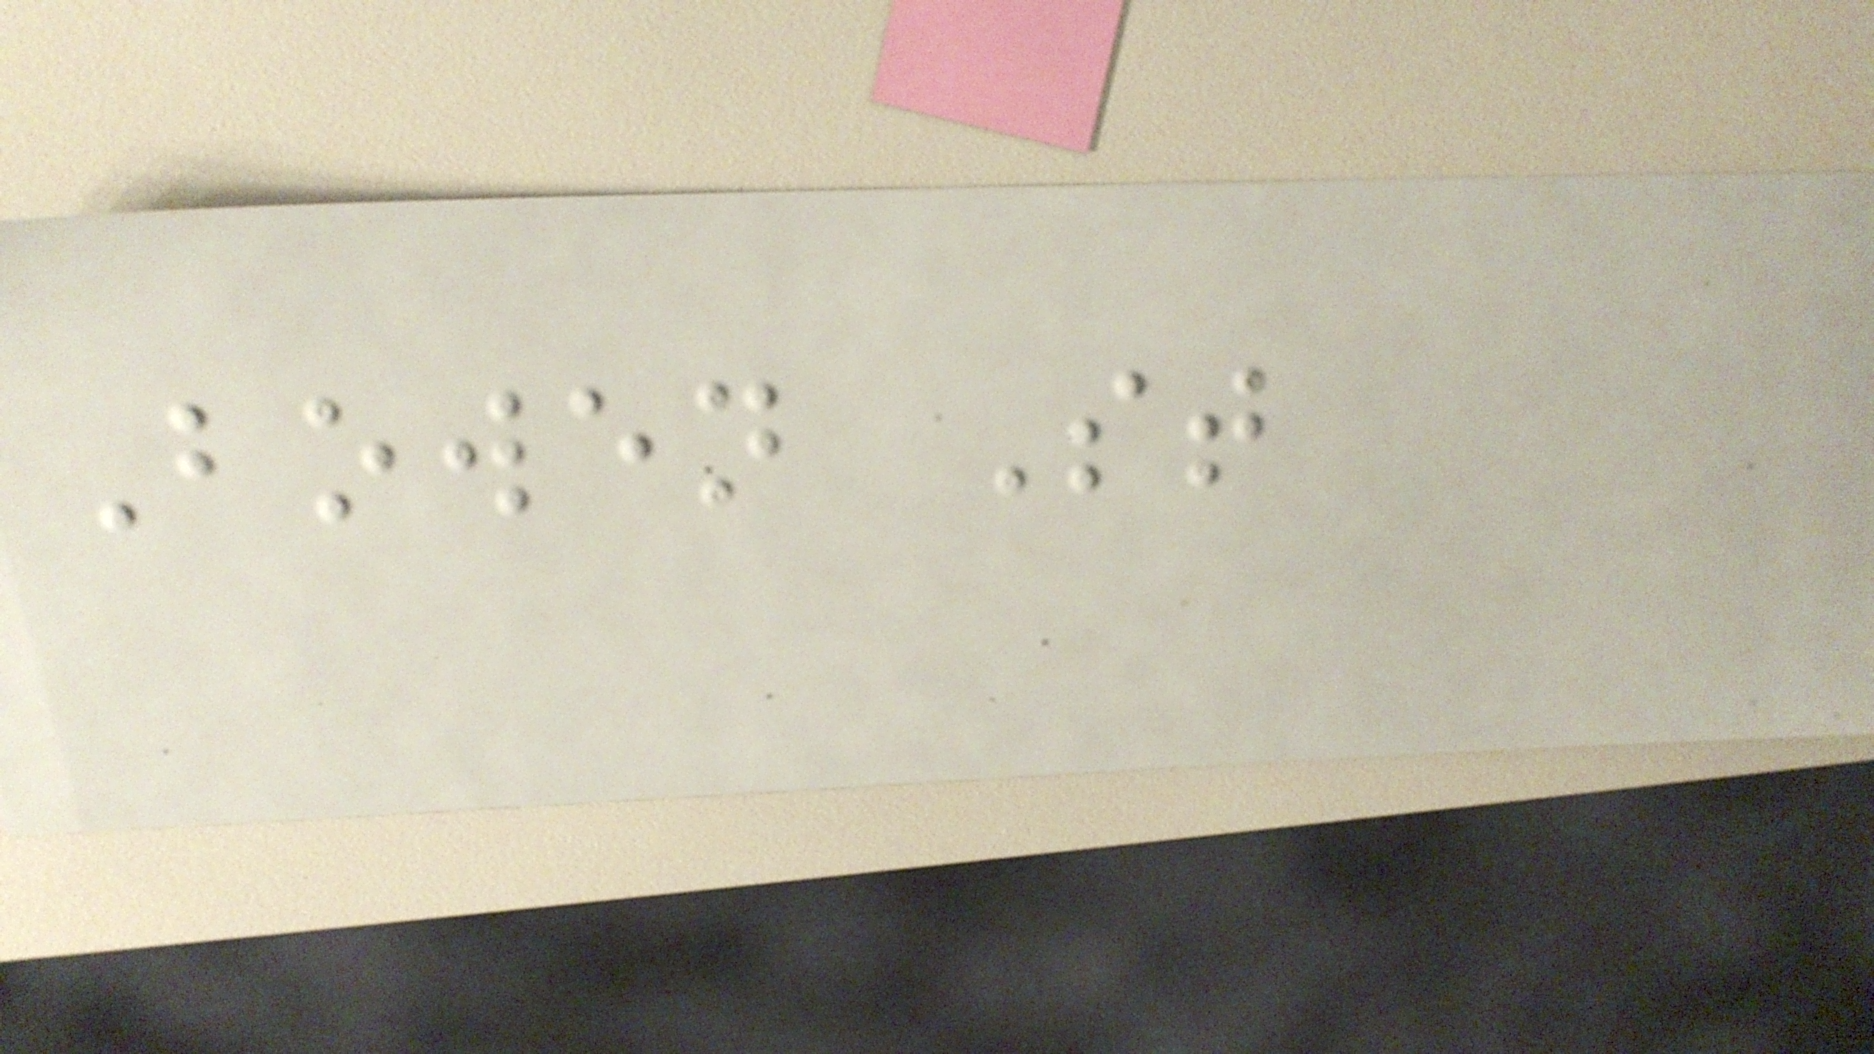Bowen St
